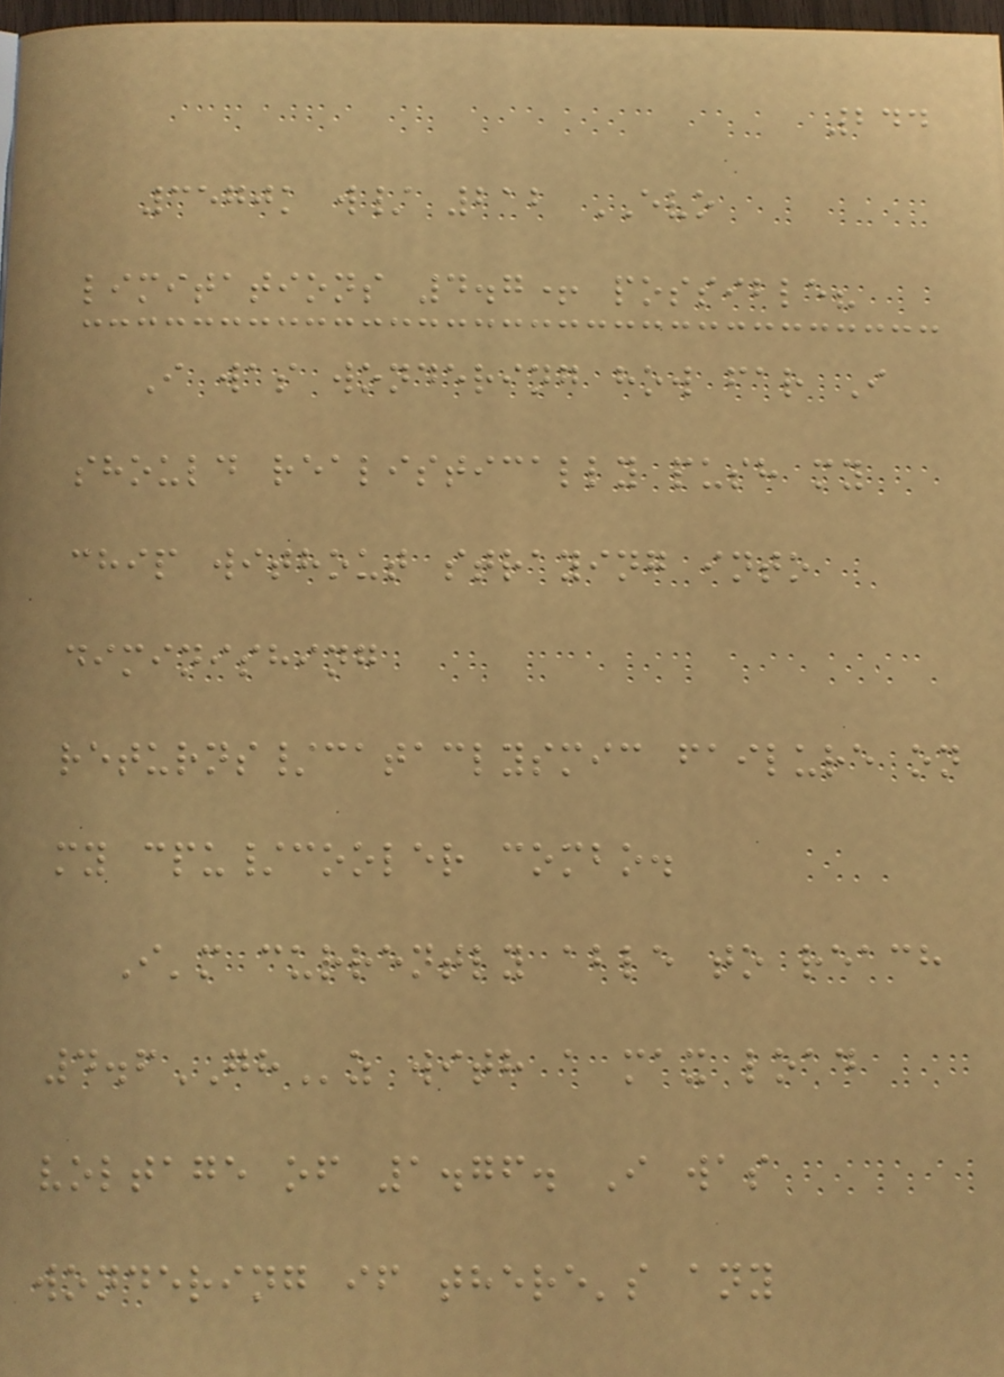244
3570k w/ 212 EVO
limitations 4.7+ possible?
I was wondering how far I
should realistically push my
chip without straying into
diminishing
returns/cataclysmic failure on
my cpu/cooler combo.
I'm currently able to reach
4.6GHz with a max load
voltage of 1.76. I was
wondering if there's any
